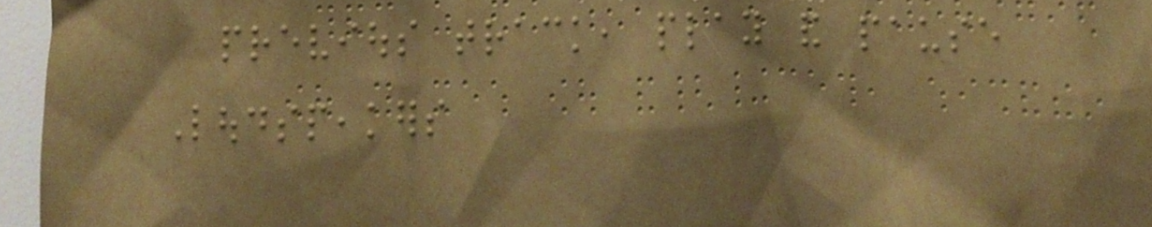previous track, play and pause
Loudspeakers
